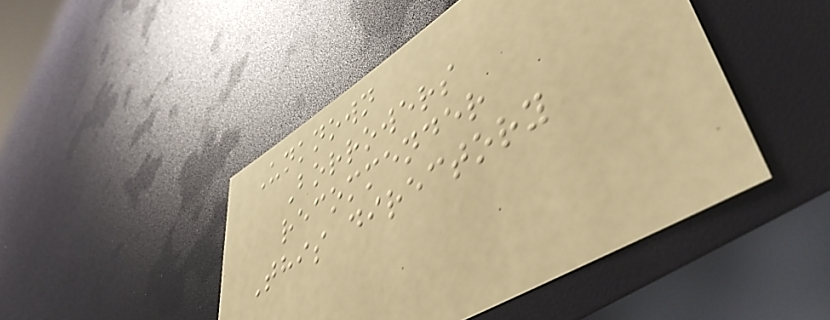Unknown
Borrowers
recommender
This directory
